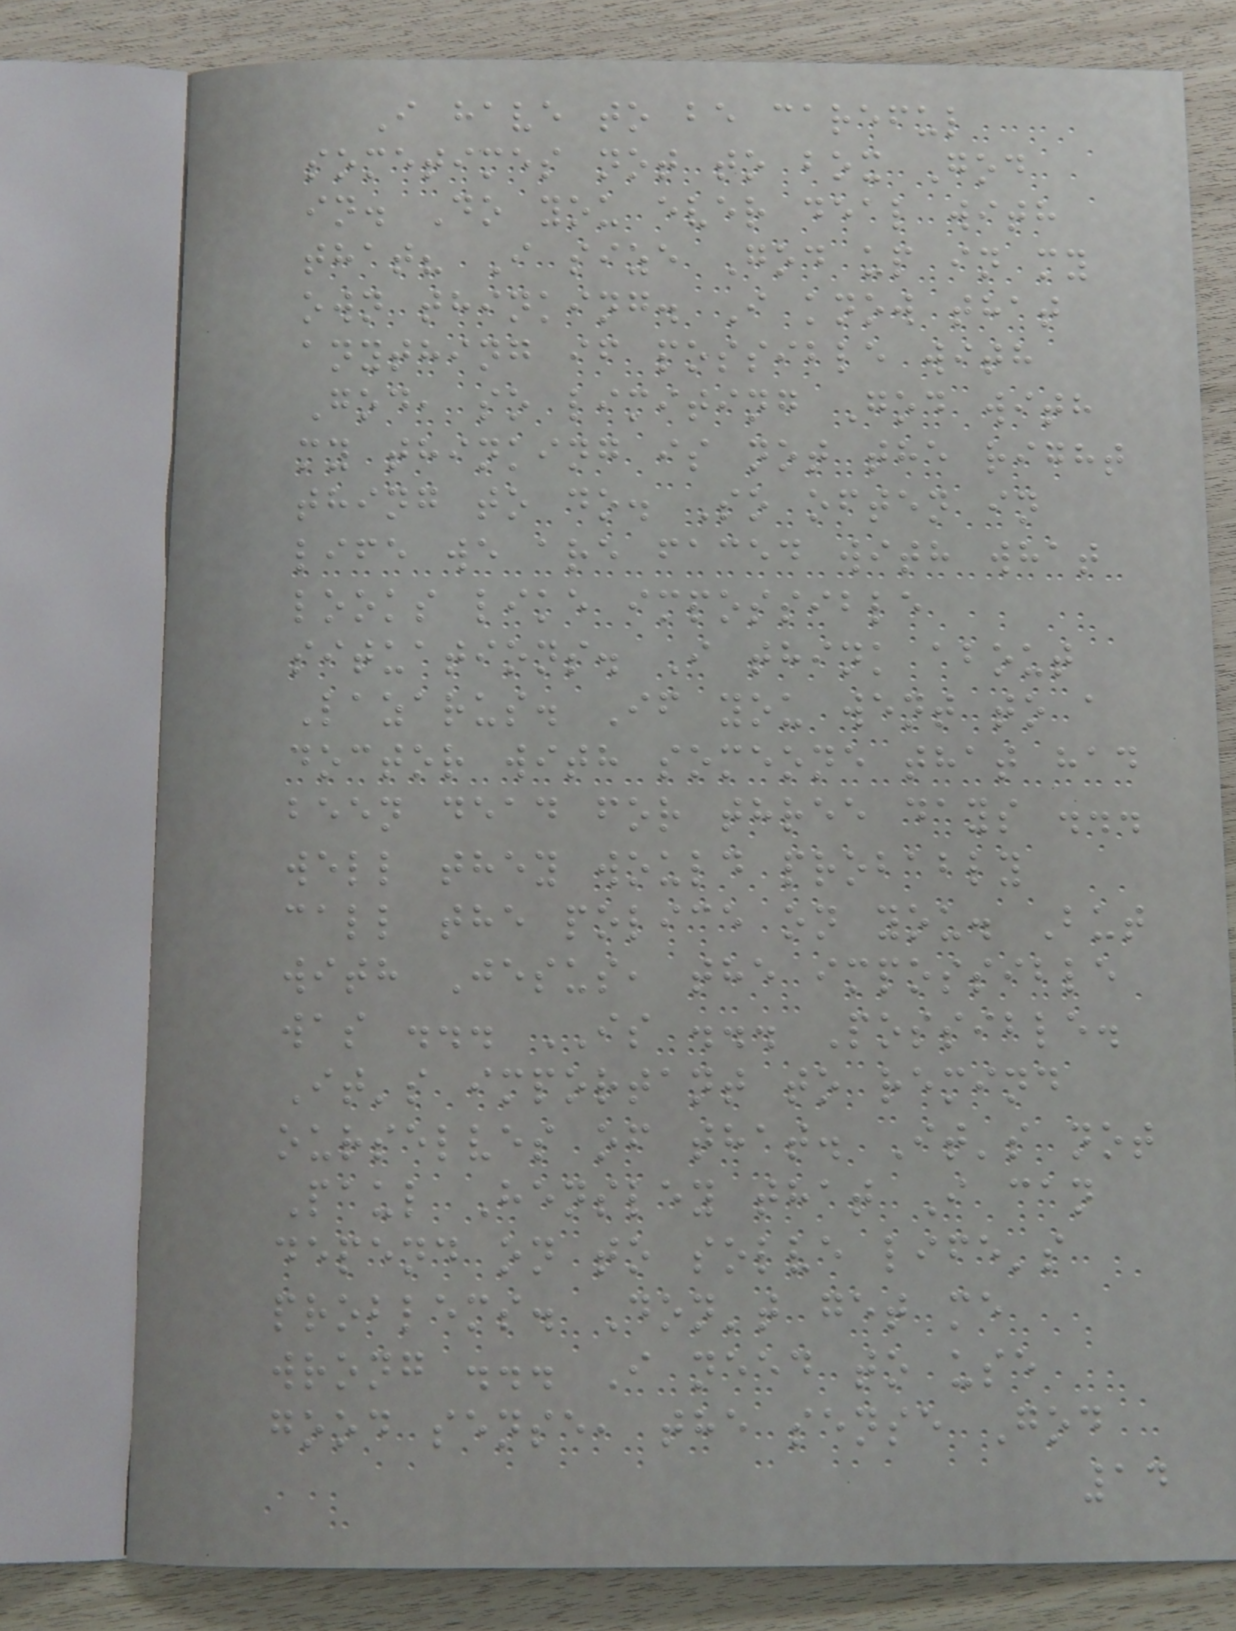I have to be careful
sometimes not to box God
in. Do you ever deal with
that? I size God up in my
own thinking. I know that
anything if possible with
God, so limiting God with
my thinking is not the right
thing to do. So often in
life we are faced with what
looks like impossible
situations. I think about
Lazarus. If you went to a
doctor with someone that had
been dead for three days ...
well they would probably
call the police on you. But
with Jesus, the impossible
was ... IS ... Possible.
It's important to remind
ourselves of that. It's not
Paul Hensley that I can
depend on to solve life's
problems. Don't get me
wrong ... I need to use
good sense, the sense God
14
